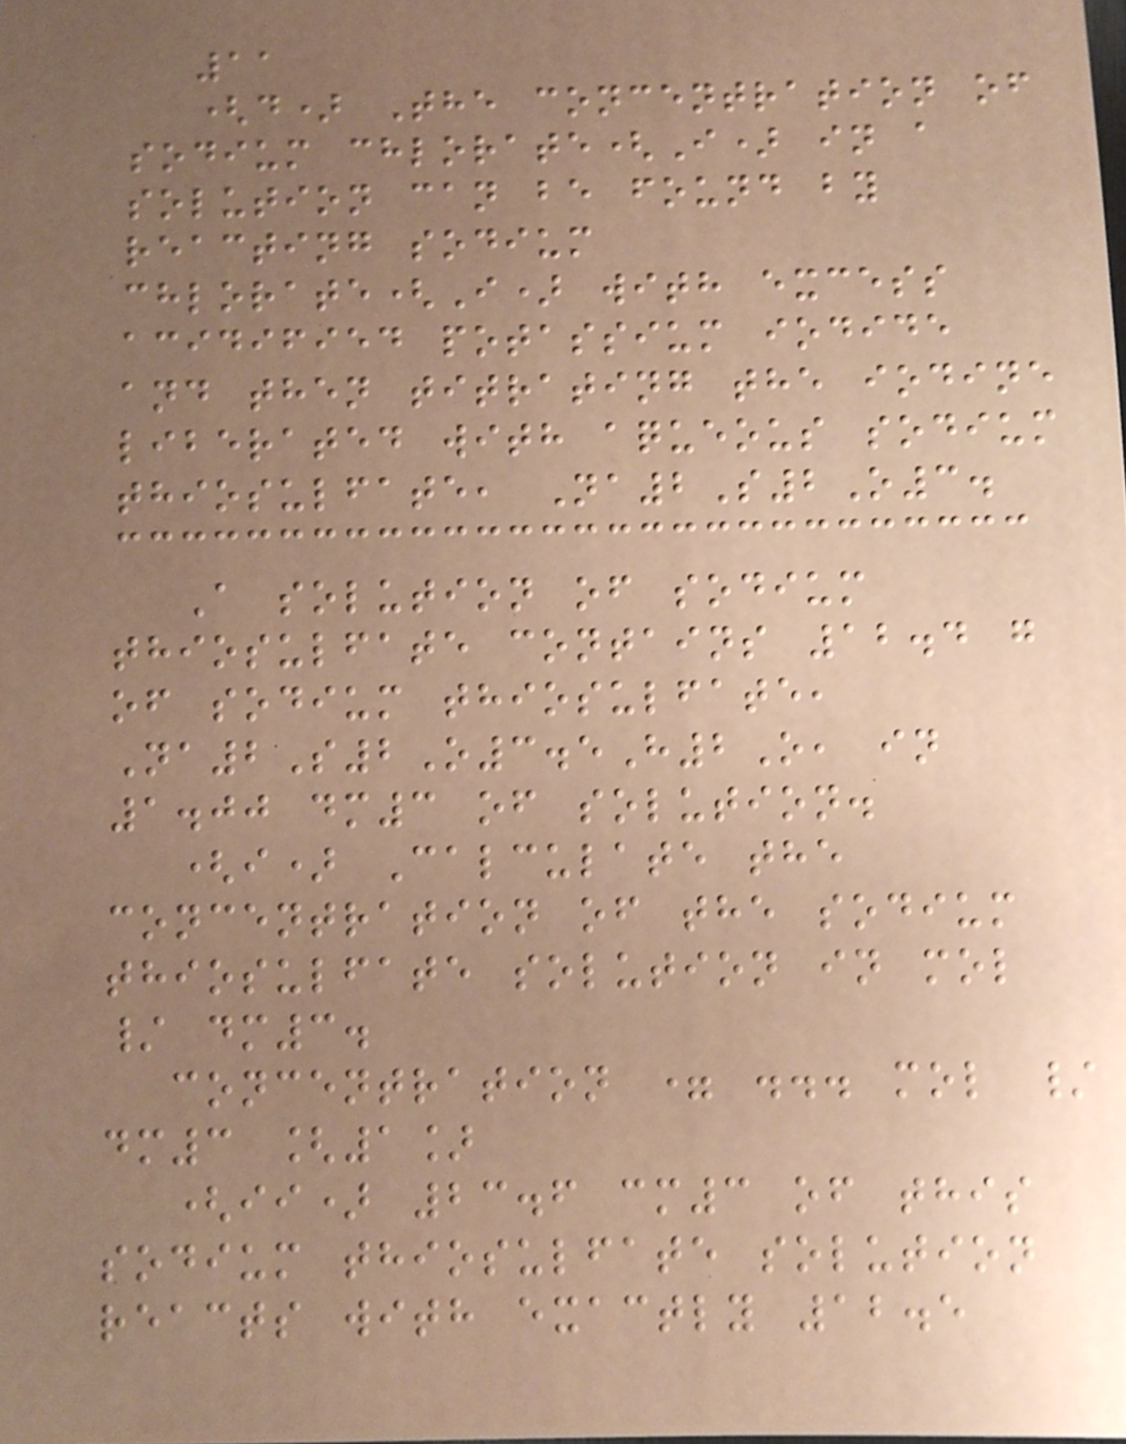11
(d) The concentration of
sodium chlorate(I) in a
solution can be found by
reacting sodium
chlorate(I) with excess
acidified potassium iodide
and then titrating the iodine
liberated with aqueous sodium
thiosulfate, Na2S2O3.
A solution of sodium
thiosulfate contains 12.4 g
of sodium thiosulfate,
Na2S2O3.5H2O, in
1.00 dm3 of solution.
(i) Calculate the
concentration of the sodium
thiosulfate solution in mol
/ dm3.
concentration = ... mol /
dm3 [1]
(ii) 23.6 cm3 of this
sodium thiosulfate solution
reacts with exactly 12.5
